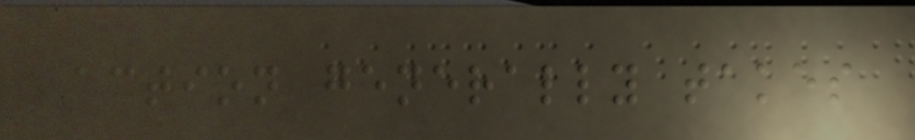action generally takes
